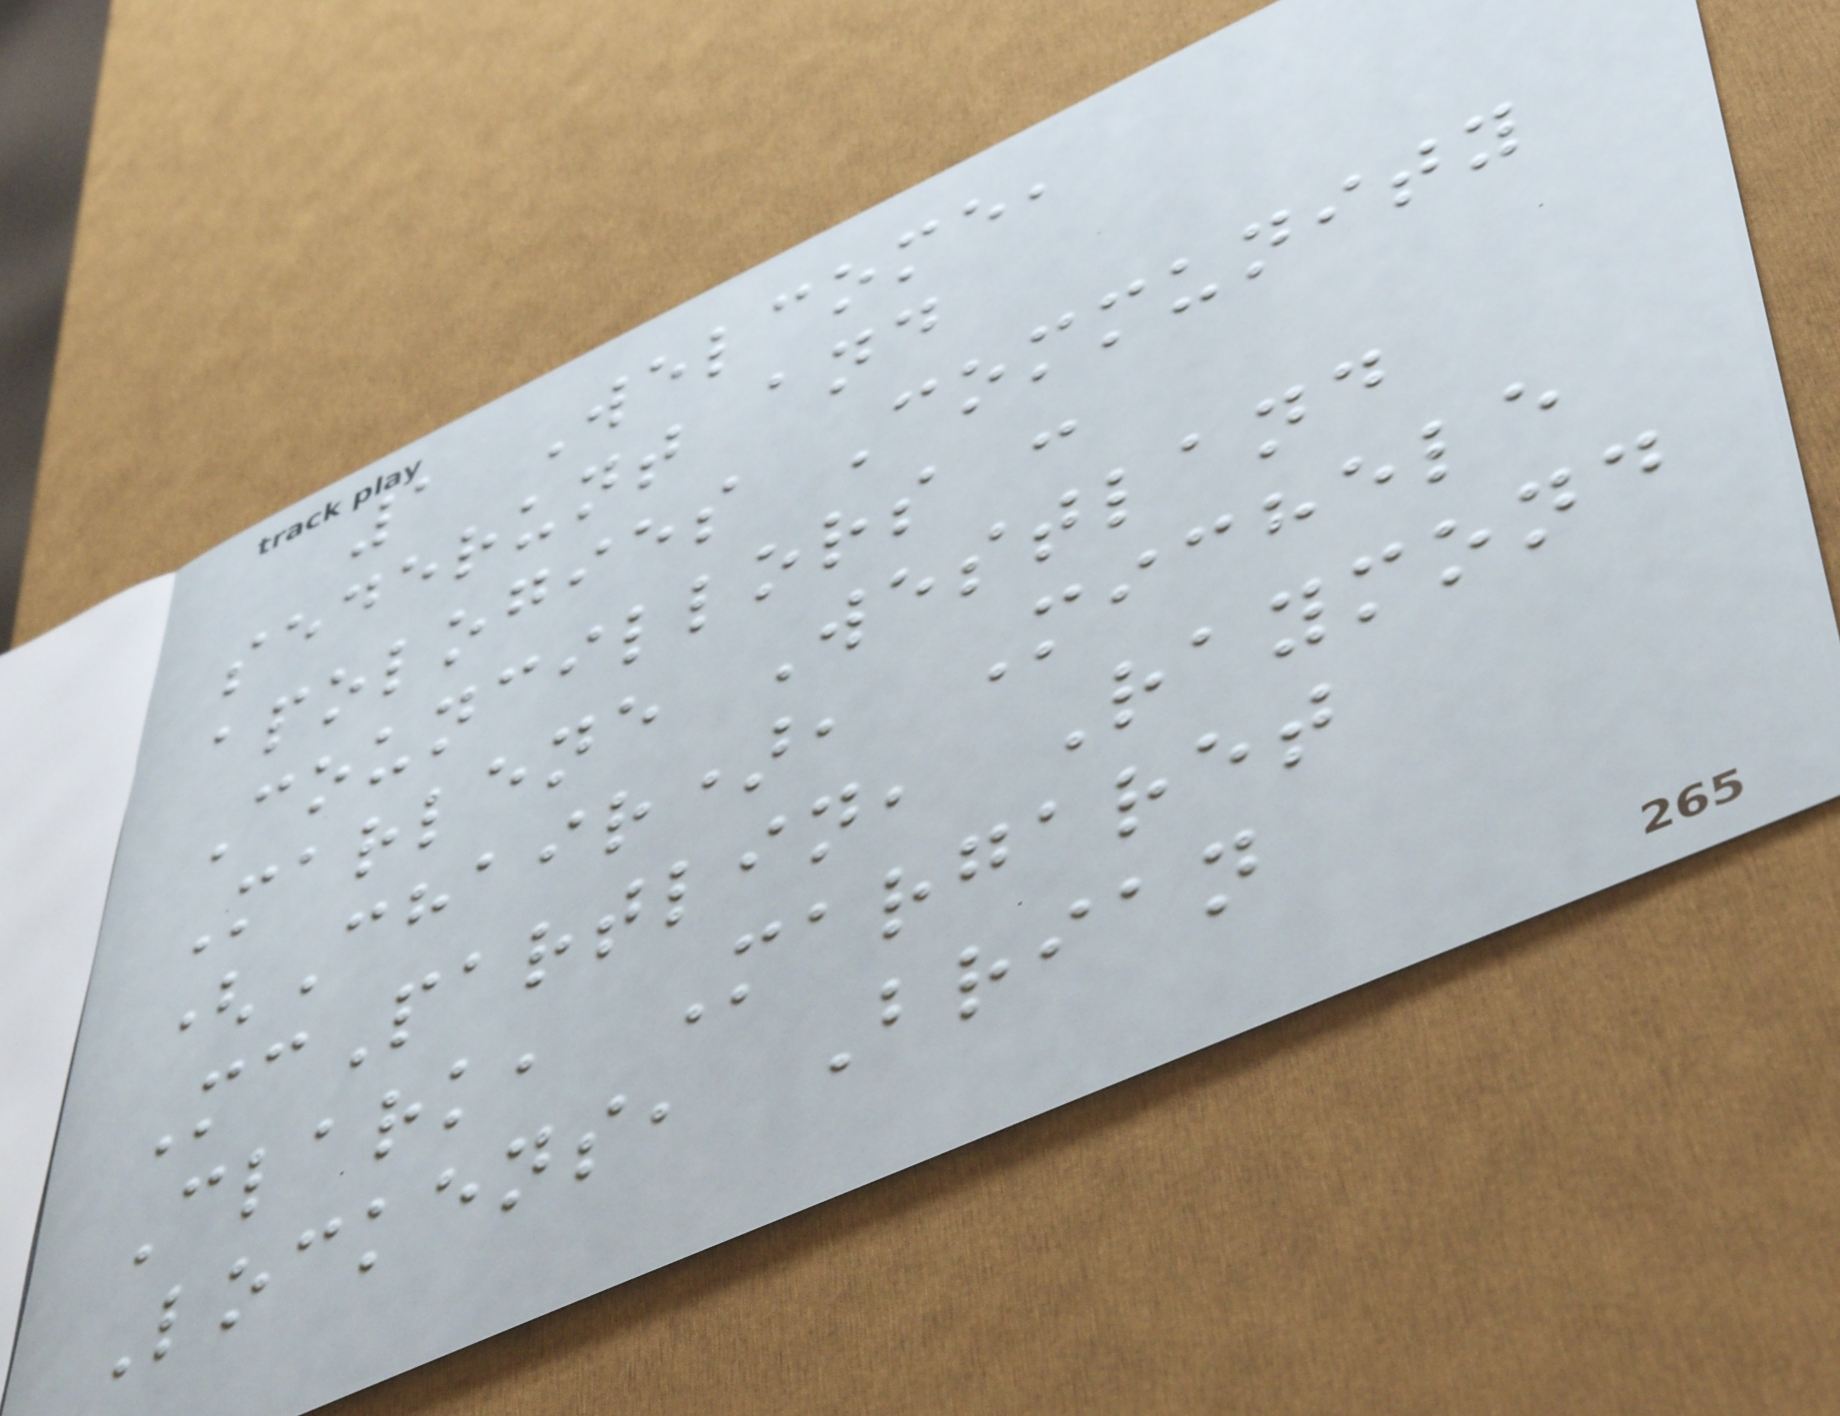1 Welcome,
sederunt and
apologies Community
Councillors :
Marlene Westland
(Chair), Michele
McPartlin, Raymond
Clark, Margaret
Lockens, Brian
